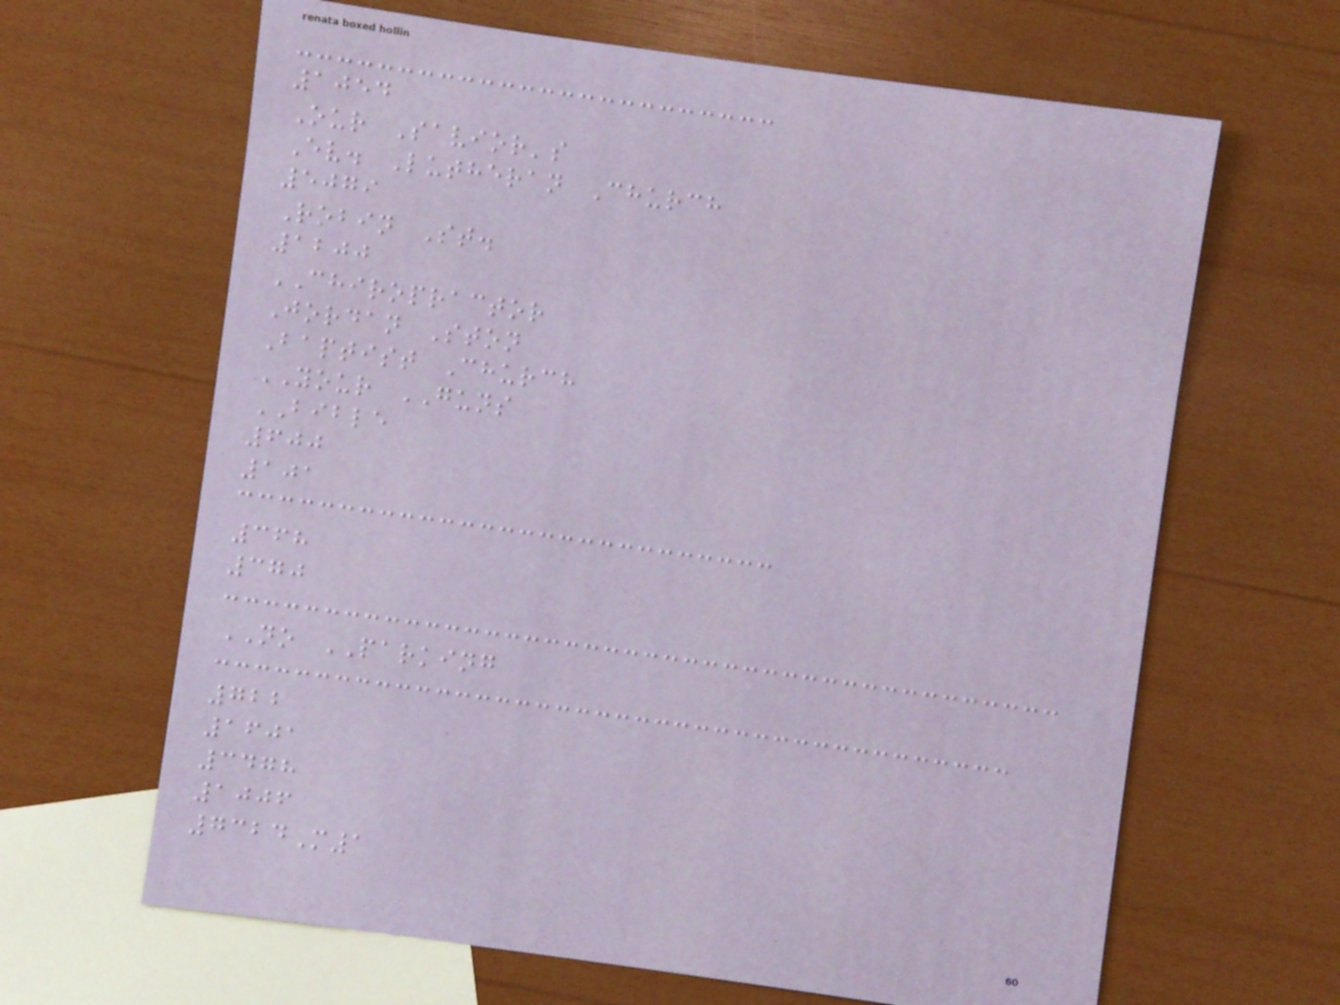1054
Our Savior's
Ev. Lutheran Church
5079
Robin St.
1200
CHIROPRACTOR
Jordan Ston
Baptist Church
YOUR GUNS
BIBLE
600
101
368
370
NO PARKING
722
1601
3478
1006
7324M1
